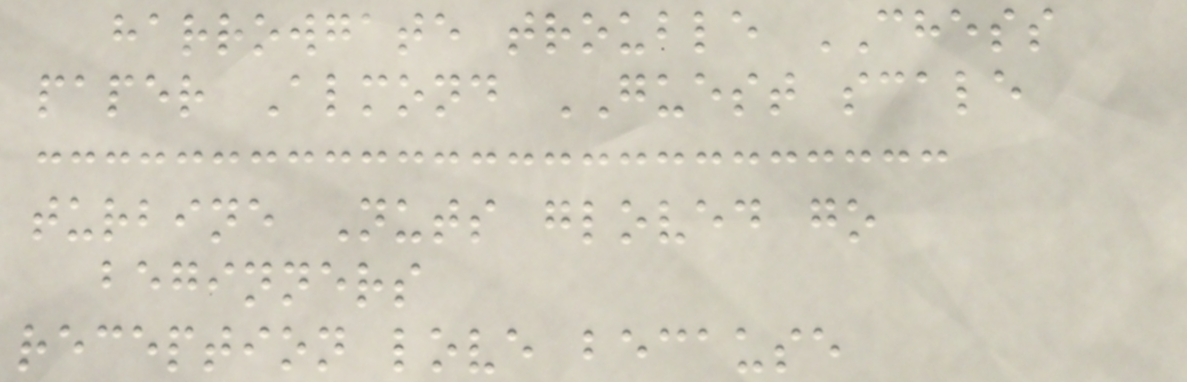harrowgate trouble CHESS
paper Almond GUEST scale
turbine Nuts gloved go
beginners
reception love because
